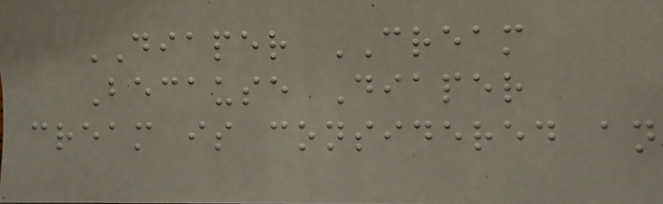DIAPER CREAM
Because Diaper
cream is considered an
